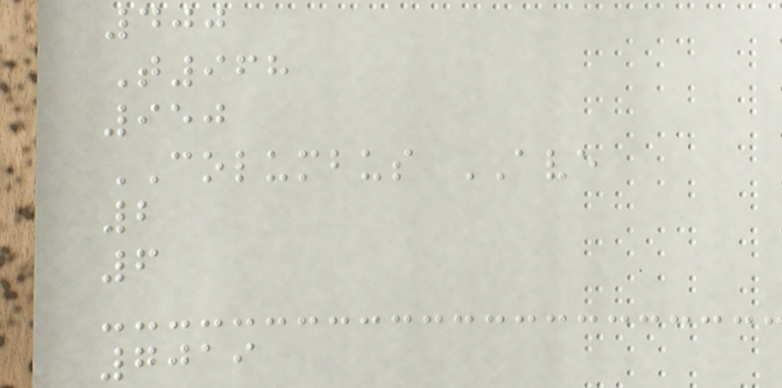400
T968
950
COLUMBUS AVE
2
6
7019
